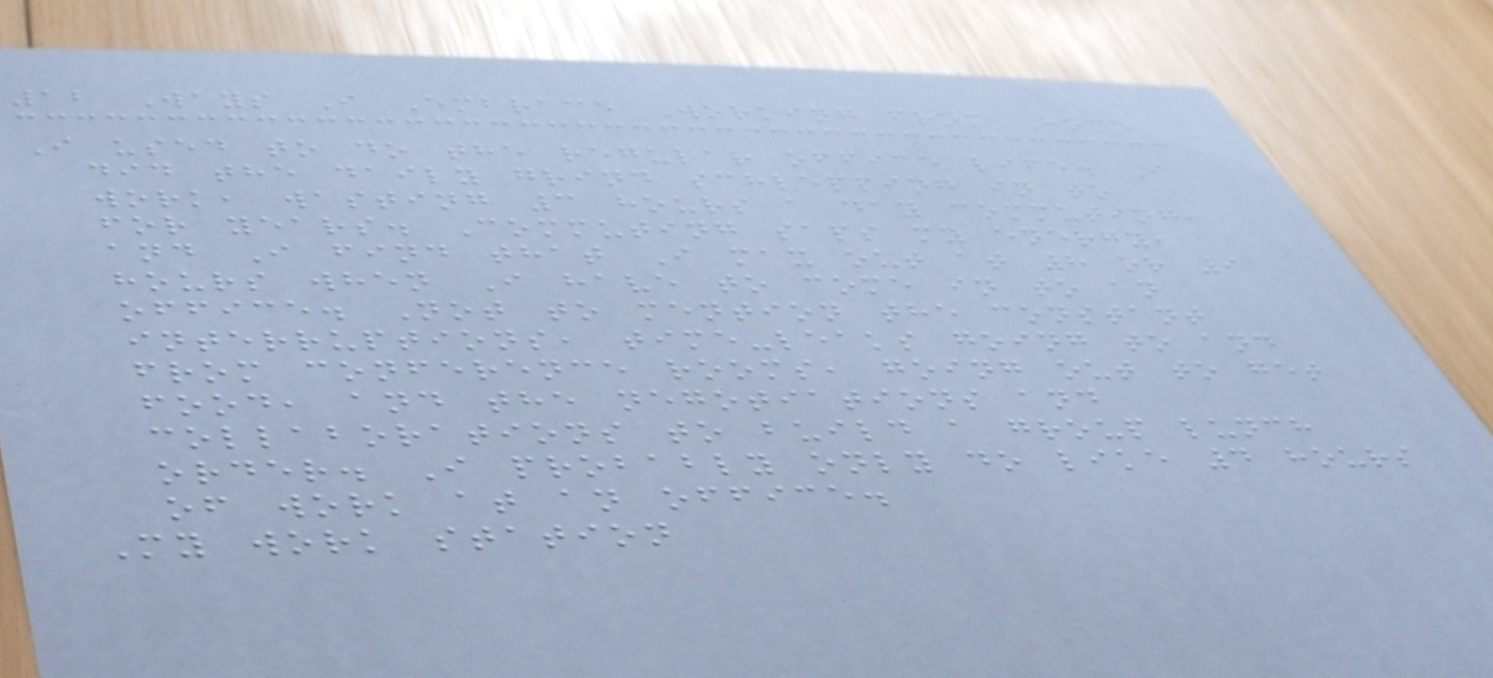12 Ways I Embrace Working from Home
I used to do the regular office life. I
did the daily grind schlepping in to
work, wasting 3 hours a day commuting,
for years. Commuting saps my energy,
and I find that I max out at 8 or 9
hours when I have to come in to an
office. Not to mention the constant
interruptions, time-leaks going to and
from conference rooms, going out to get
food, and the negotiations and
collaborations to build a group lunch
order. I probably only do like 4 hours
of work at an office.
My work station
